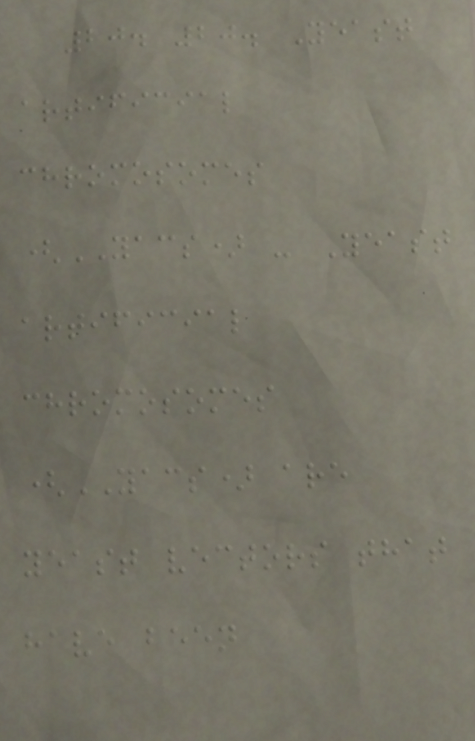20. 20. Yeast
artificial
chromosomes
(YACS) - Yeast
artificial
chromosomes
(YACS) are
yeast vectors that
have been
